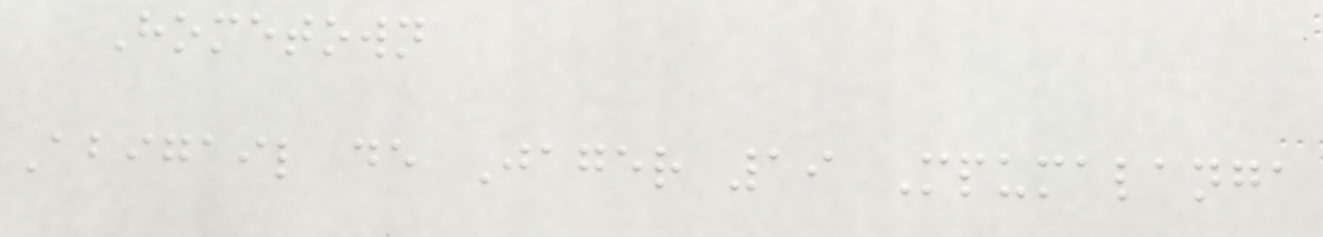Hometown
Abigail de Jager 19 Mpumalanga
